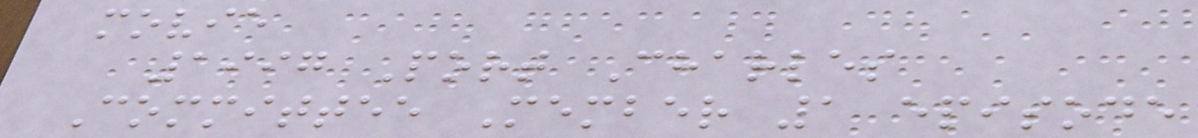movie
1997 Port Charles
Committee Member 1 episode
